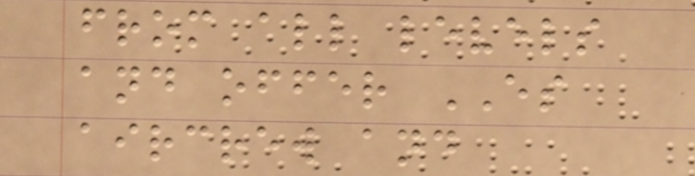from all levels
and offer ES
aircrew and
